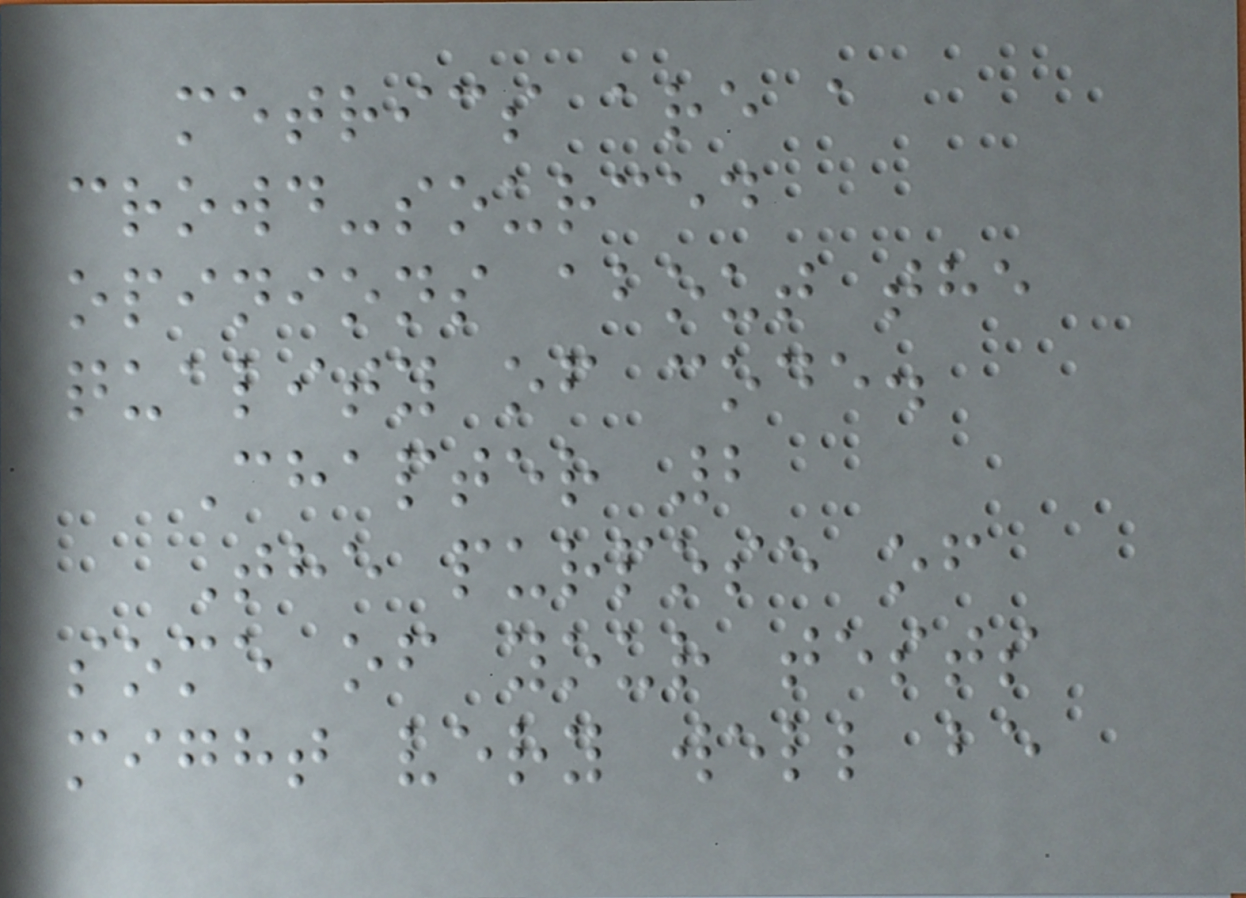metrics are a
crowd-sourced
opinions about the
quality of code.
Chapter 2
The purpose of
some of your tests
might very well be
